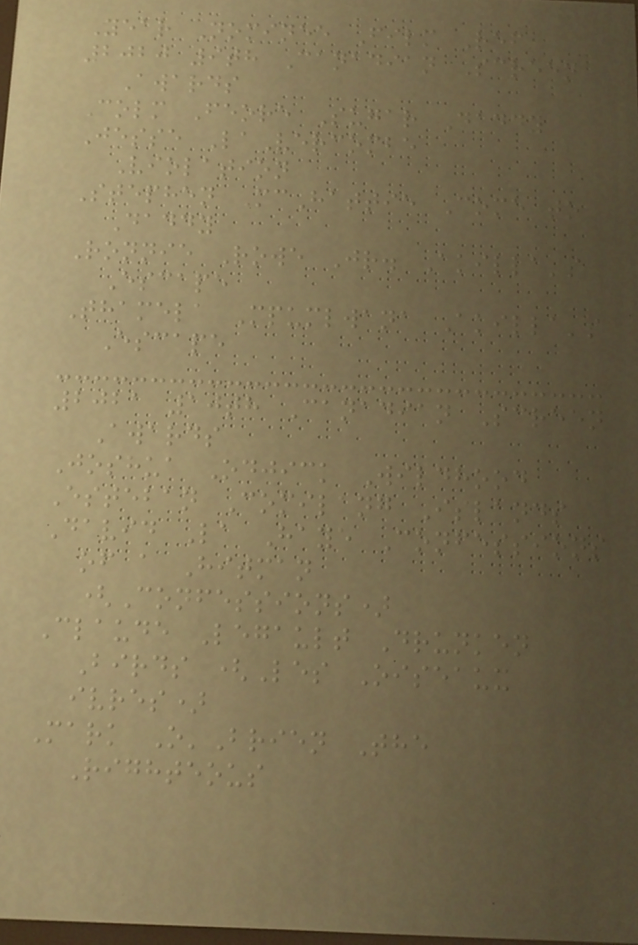Year Nominee Film Ref
2020 9th Canadian Screen
Awards
Colm Feore Sugar Daddy
Jesse LaVercombe
Violation
Stephen McHattie Come to
Daddy
Ronnie Rowe Jr. Akilla's
Escape
Thamela Mpumlwana Akilla's
Escape
2021 10th Canadian Screen
Awards
Joshua Odjick Wildhood
Esteban Comilang Islands
David La Haye Confessions
of a Hitman
(Confessions)
Claude Legault Drunken
Birds (Les Oiseaux
ivres)
Mark O'Brien The
Righteous
